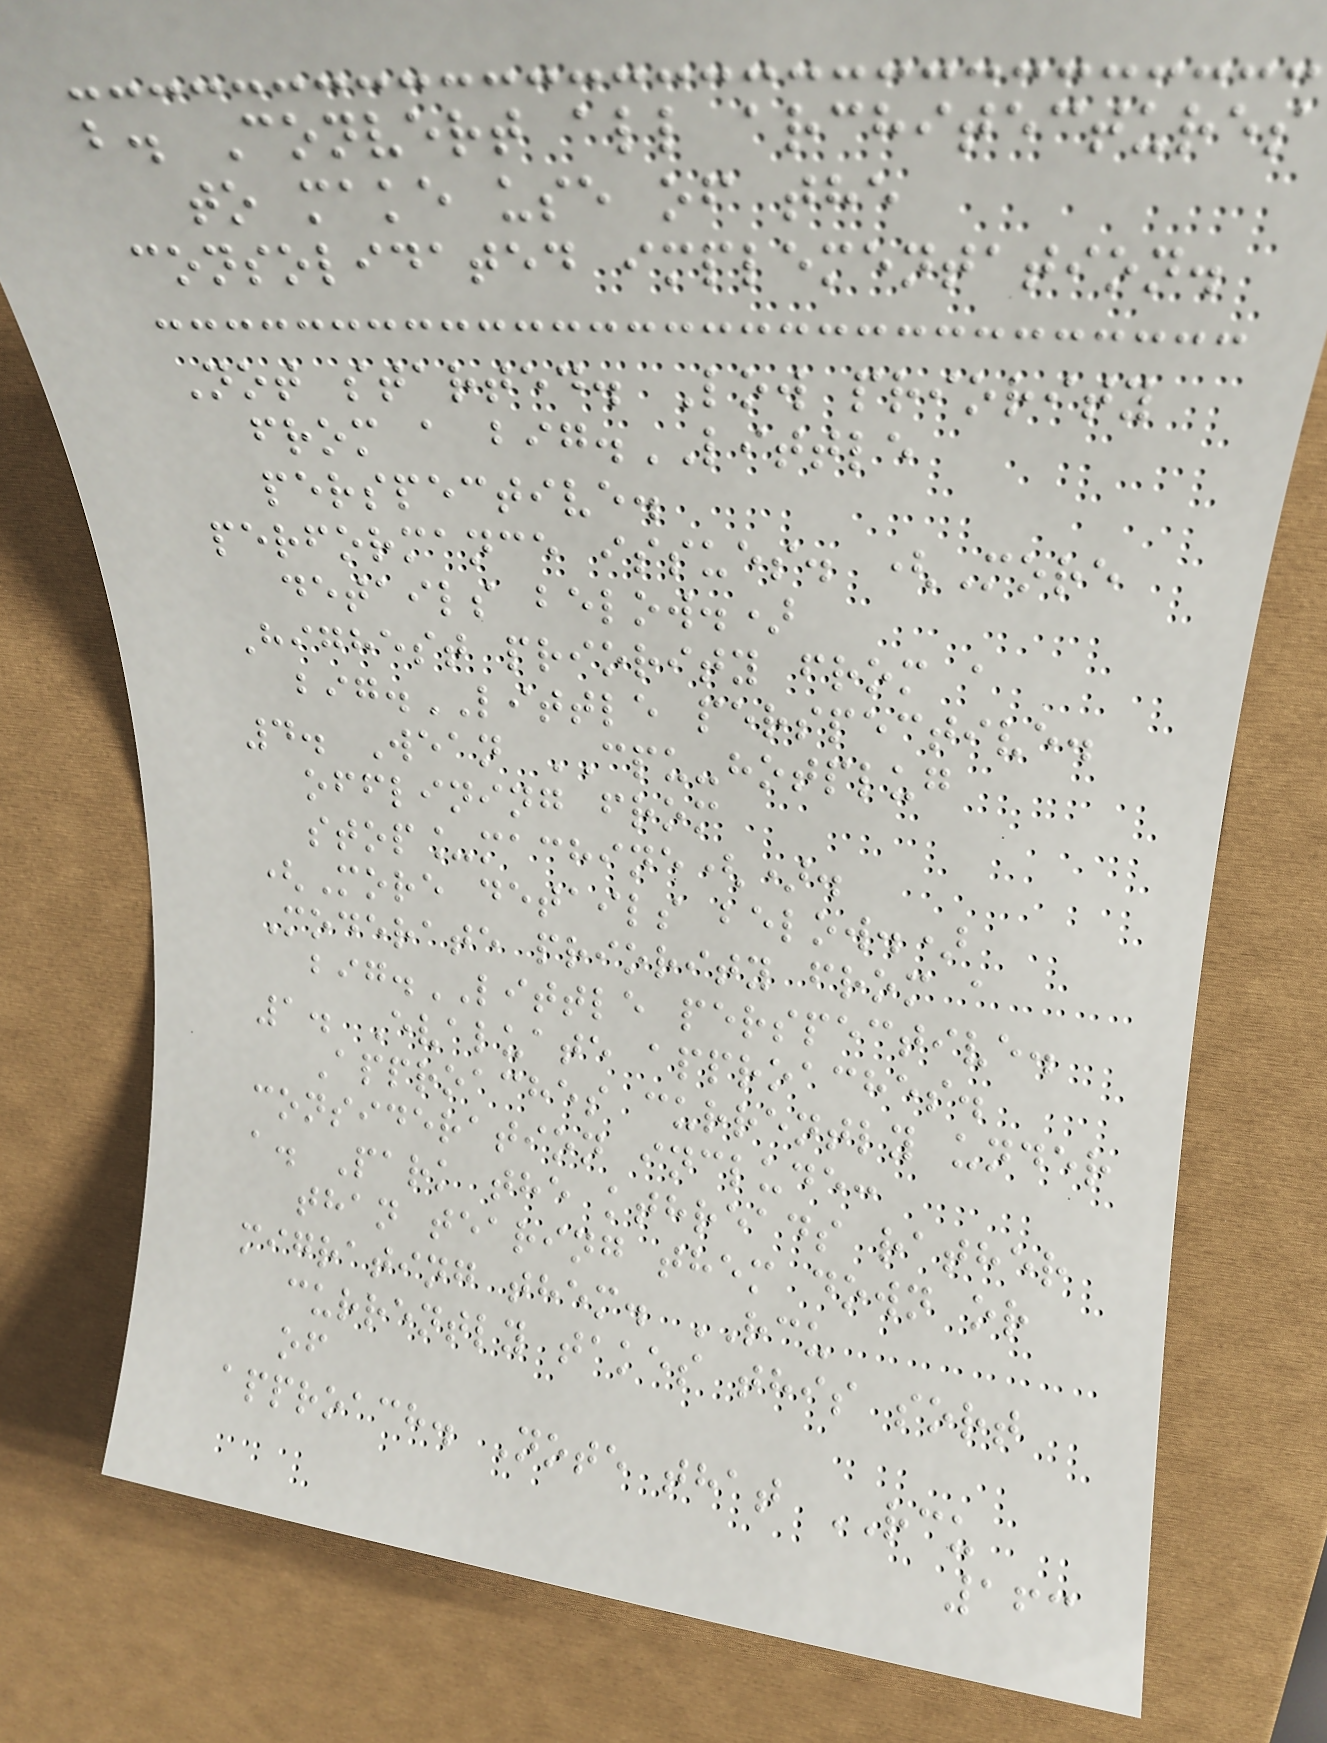b. Convert all architectures
to make use of the
consolidated implementation.
Not started. Low priority
from a big.LITTLE
perspective.
performance issues. (More
details below.)
Highest priority from a
big.LITTLE perspective.
4. Wean CPU-hotplug
offlining from
stop_machine().
(More details below.)
Moderate priority from a
big.LITTLE perspective.
1. Evaluate approaches.
Approaches currently under
consideration include:
a. Park the kthreads rather
than tearing them down or
migrating them. RCU
currently takes this sort
of
approach. Note that RCU
163
